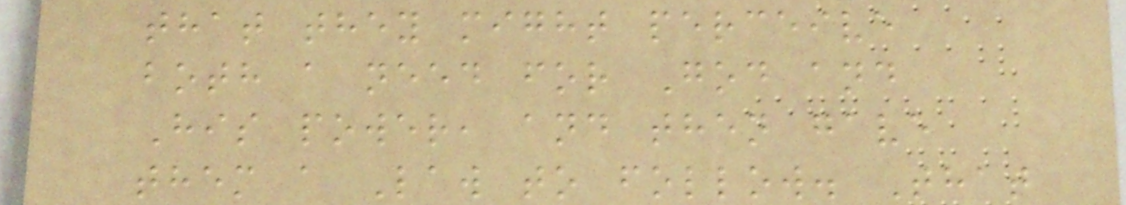that they might perceive
both a need for God and
His power, and then gave
them a Law to follow. That
